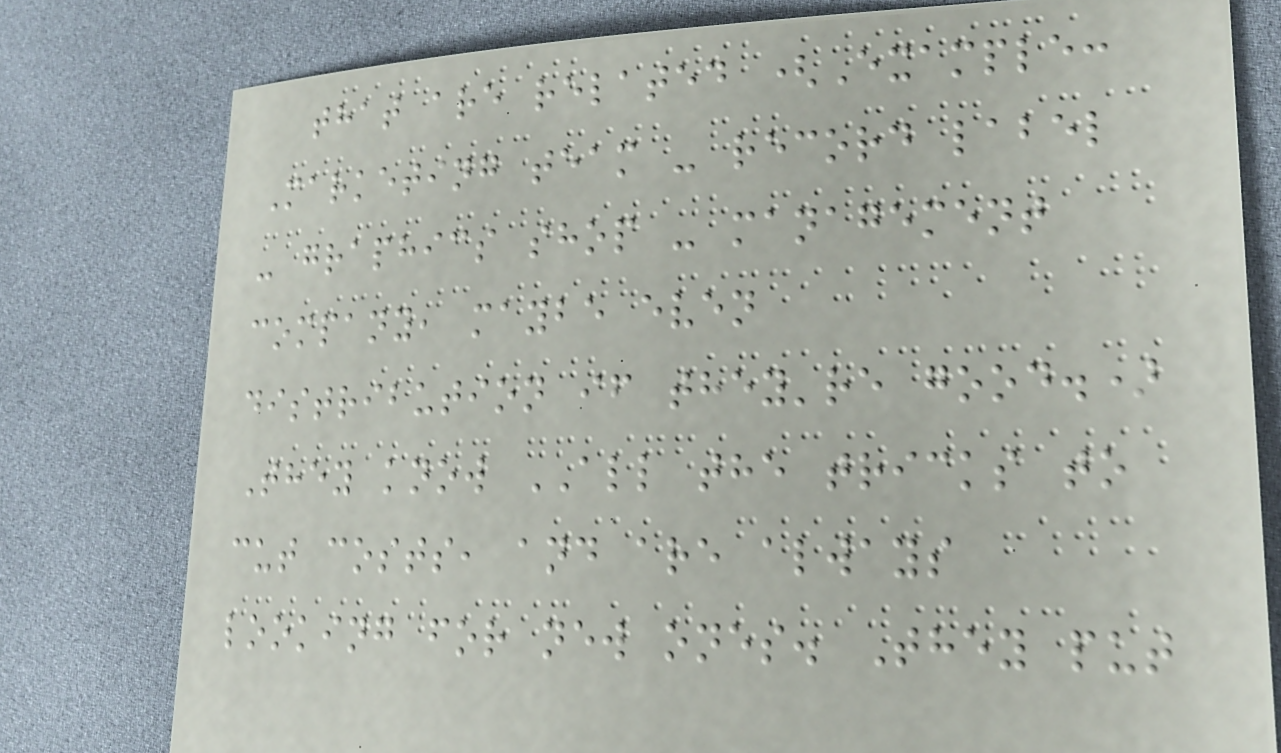that are related (Example:
Marketing team - record label
- graphics shop - management
company, maybe even
distribution if they're good.)
They know ALL the tricks to
cut costs, and are always
looking for new ones. They put
